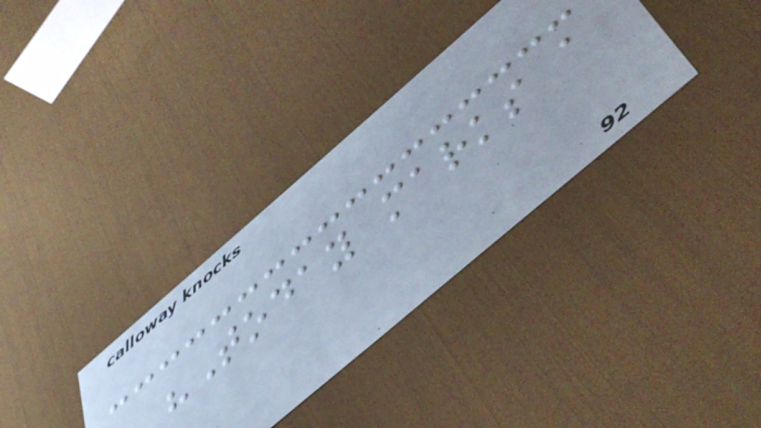"Today marks a
